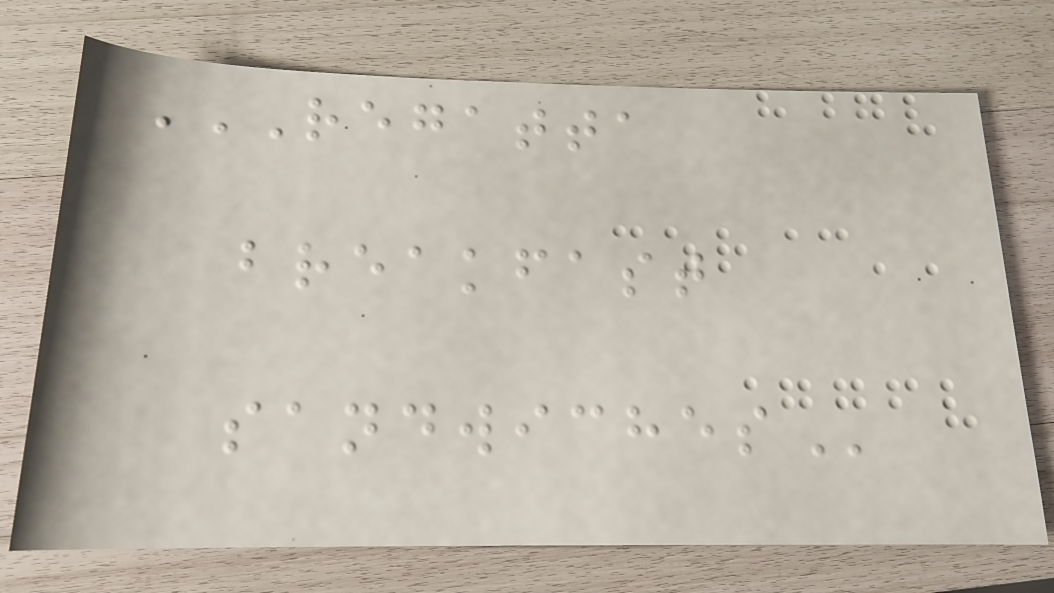REGATTA
BREAKFAST
SANDWICHES
